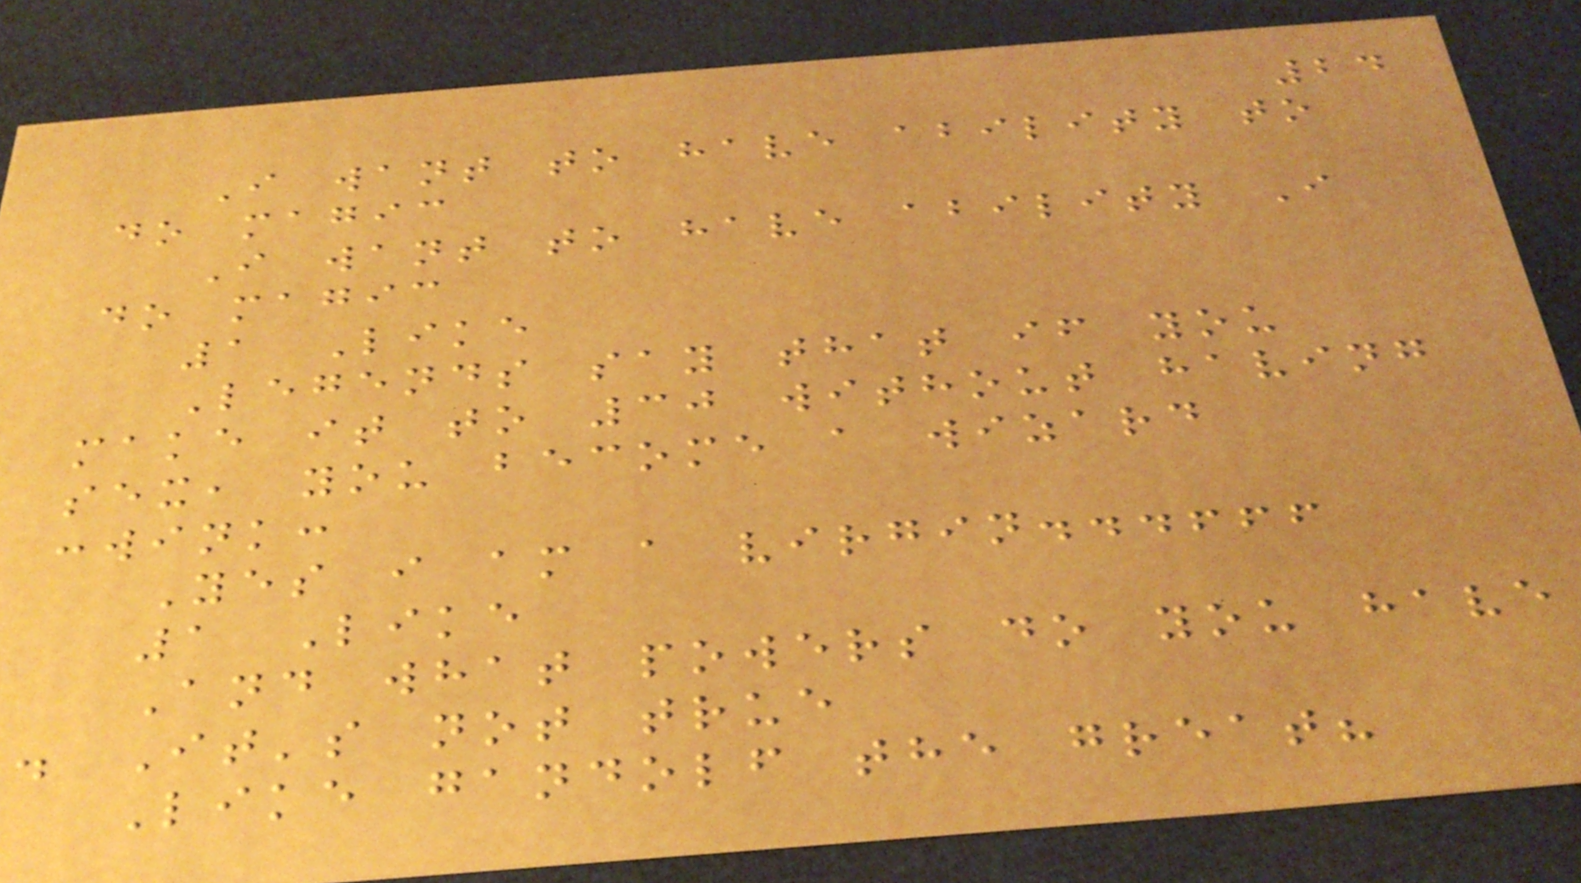24
I want to have ability to
do magic
I want to have ability I
do magic
1 Like
Legends say that if you
make it to 30 without having
sex, you become a wizard
:wink:
Yes i am a virgin...!!!
1 Like
And what powers do you have
. It's not true
Like gandolf the great?
